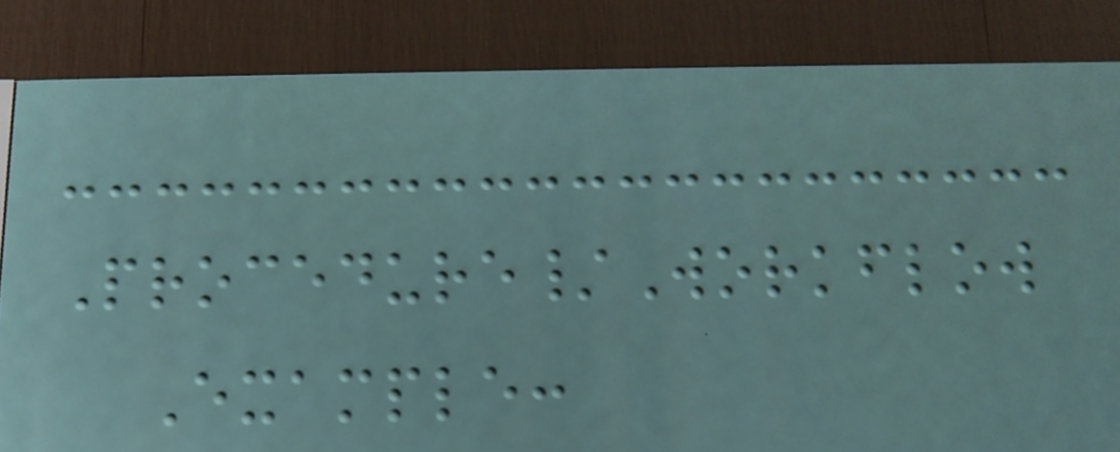Procedure/Workflow
Example:
